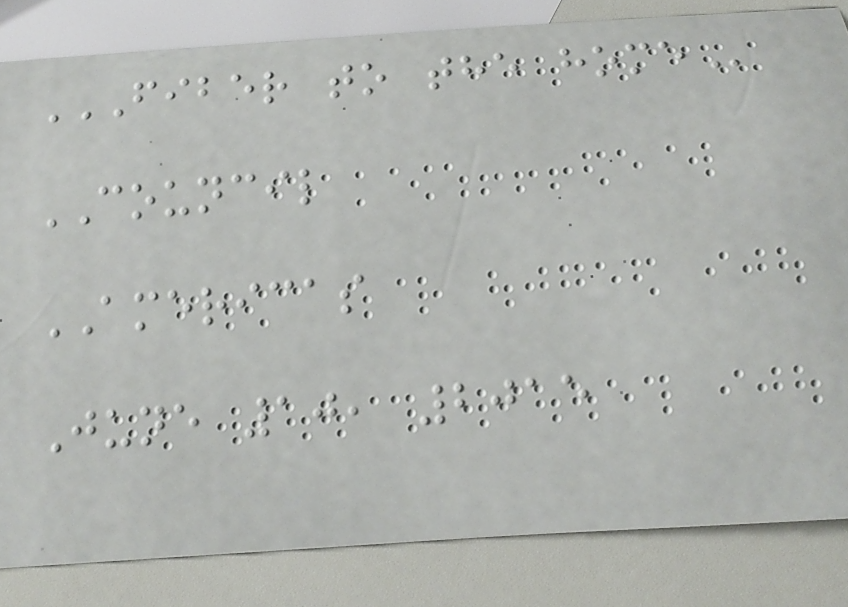FIBER TO THE HOME
COUNCIL
AMERICAS
June 10, 2015
